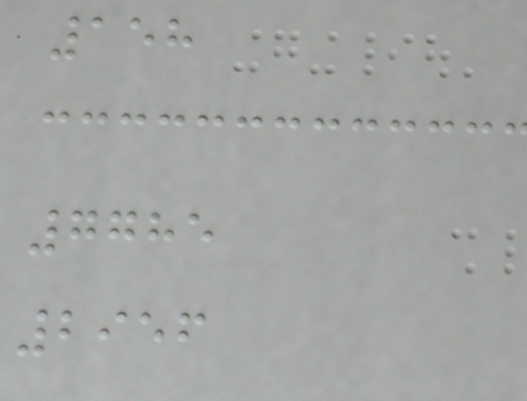158
7785
2956
